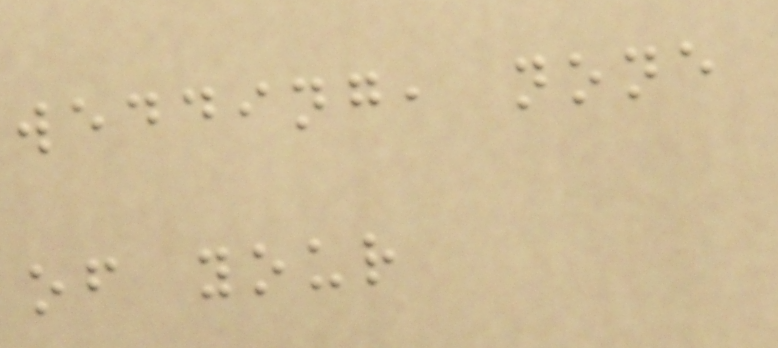wedding, none
of your
